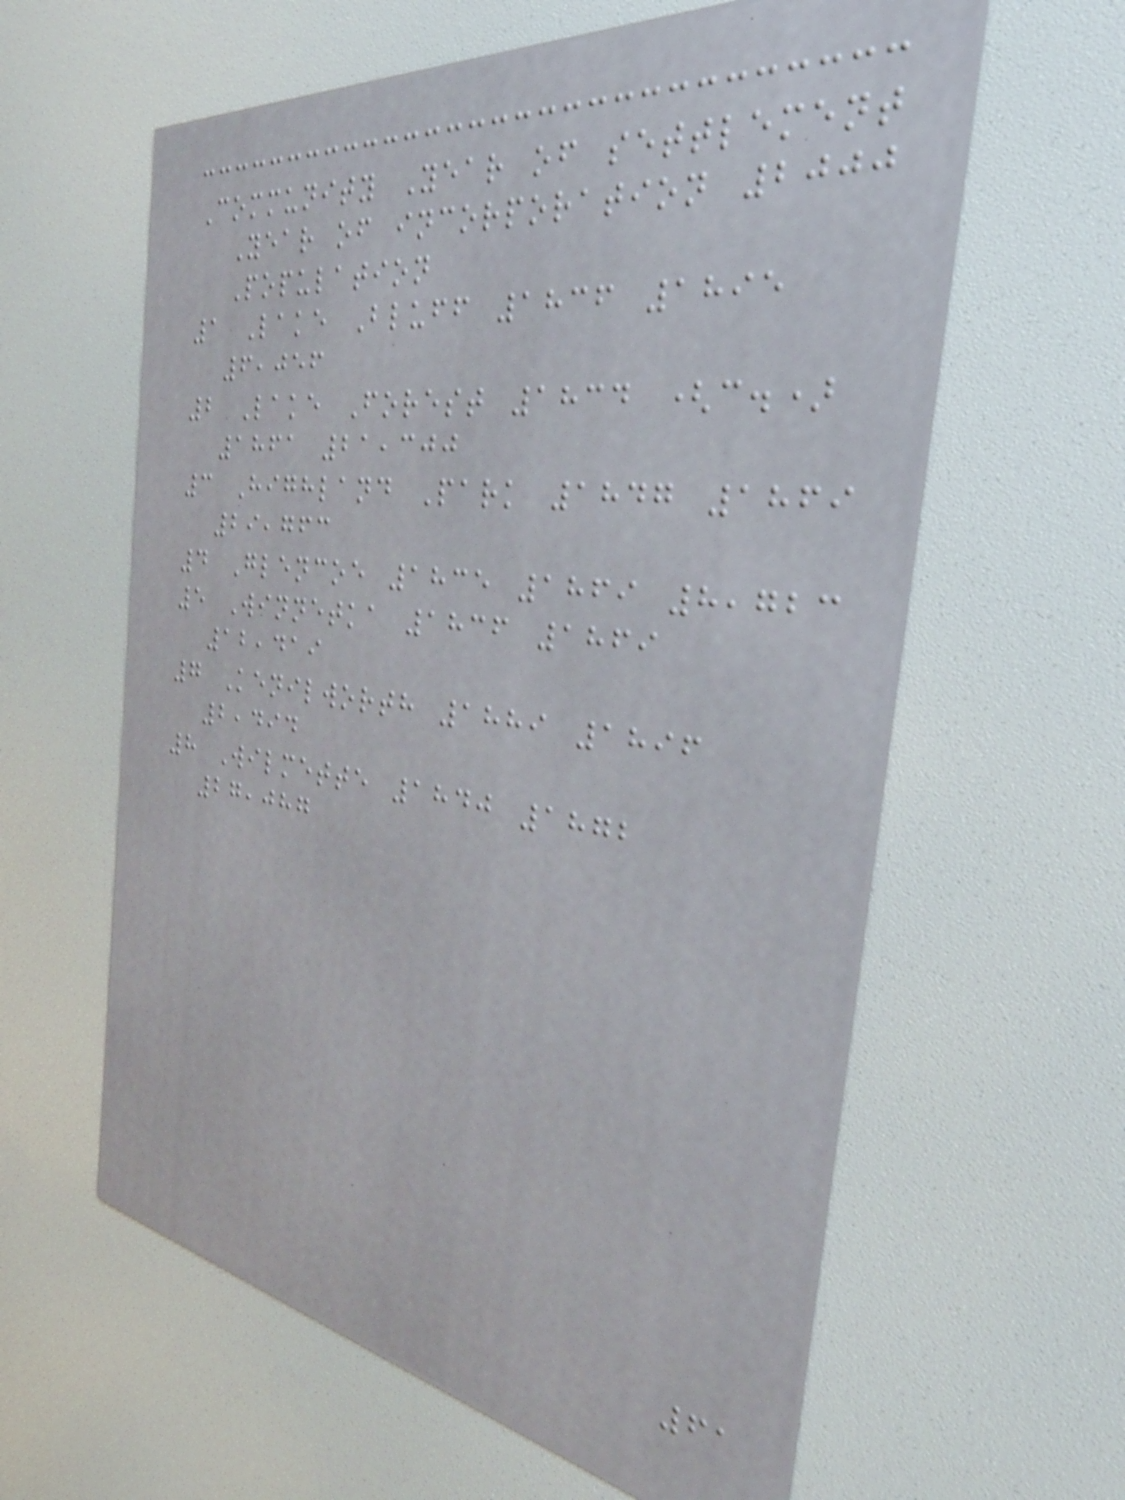Community Year of settlement
Year of incorporation 2000
Population
1 Lake Bluff 1836 1895
6,056
2 Lake Forest 1834 (c.)
1861 21,300
3 Highland Park 1847 1869
29,763
4 Glencoe 1835 1869 8,723
5 Winnetka 1836 1869
12,419
7 Kenilworth 1889 1896
2,494
8 Wilmette 1840 1872
27,087
61
